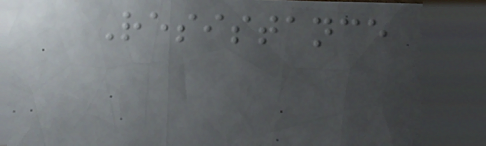Resistance
